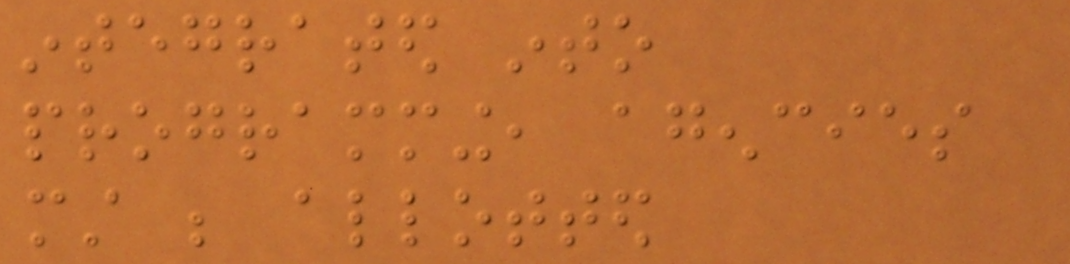integrated into
programming, agencies
must be allotted
